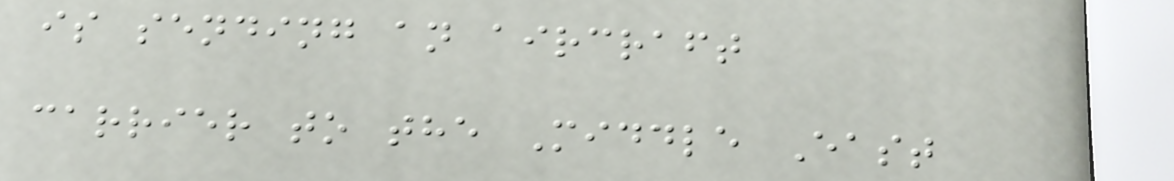is sending an aircraft
carrier to the Middle East
